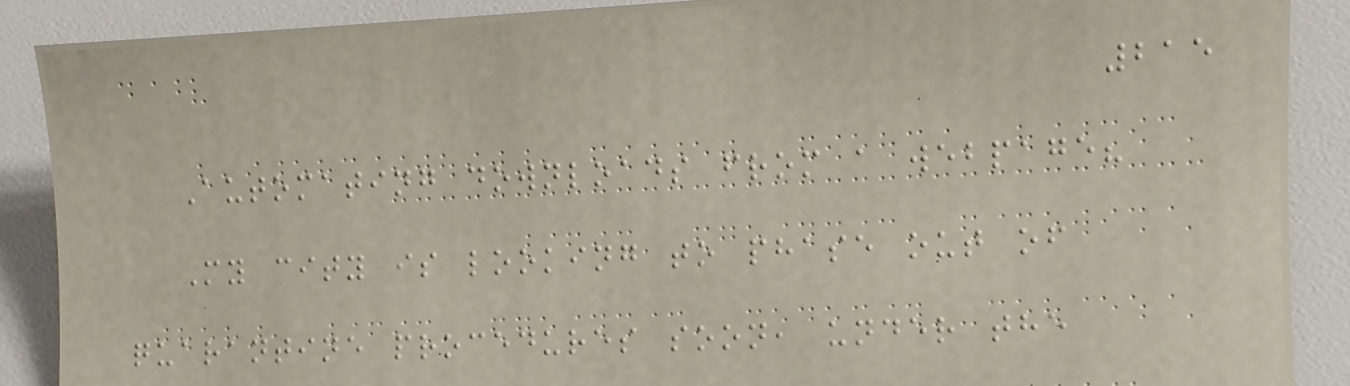215
Automating downloads from a webpage?
My city is looking to phase out of
quarantine procedures soon, under the
